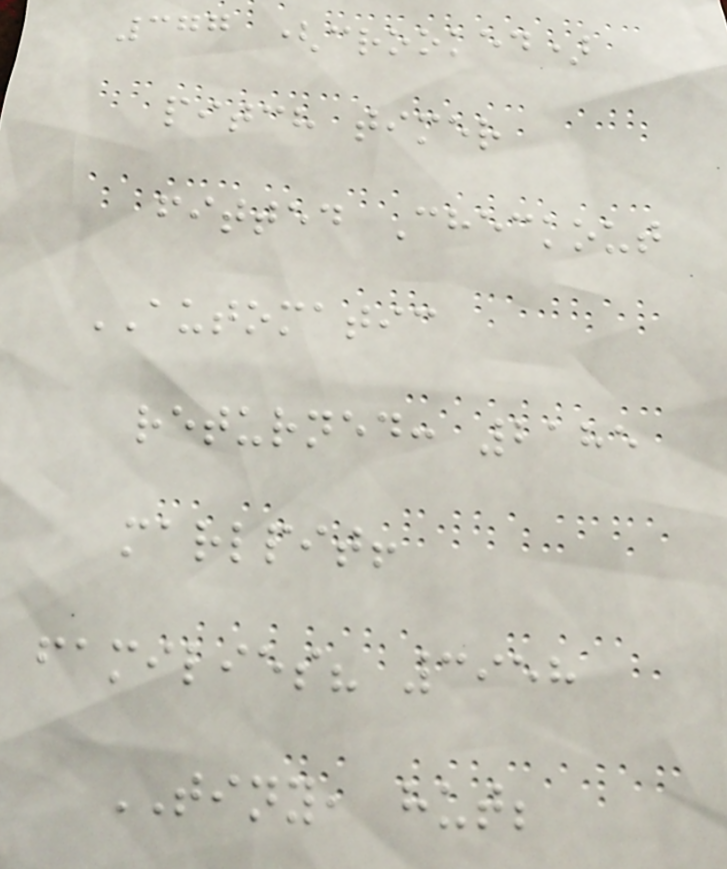377 (crooked)
pitch timer
fitted Checkout
AUTOMATIC
returned: 2185
marlpit!
families? 3958
TINY, hut;
